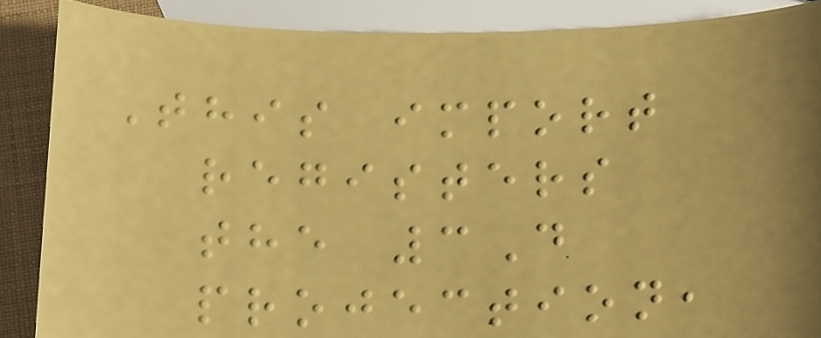This import
registers
the 3D
projection,
